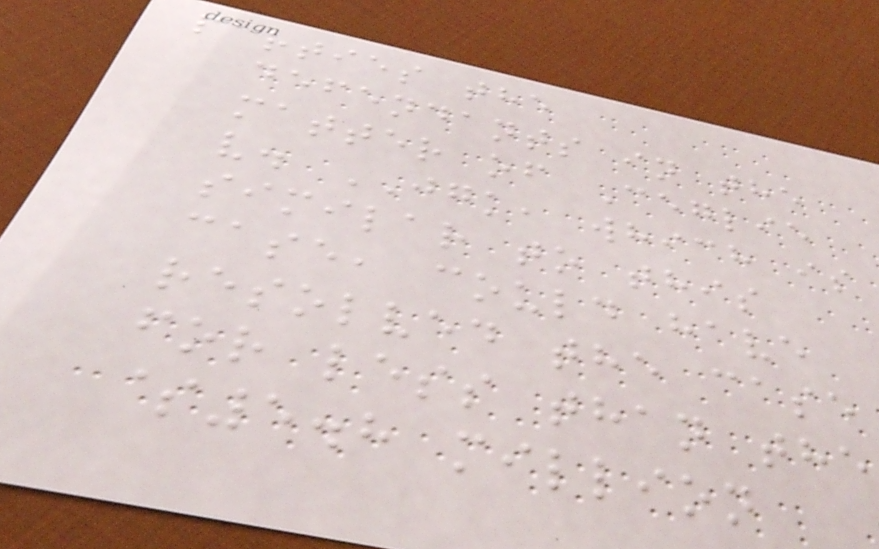parties the
defendants in the
matter of Ceglie
v. JGK, which is
similar to this
case, could have
resolved the case
for less than the
$5.8 million
